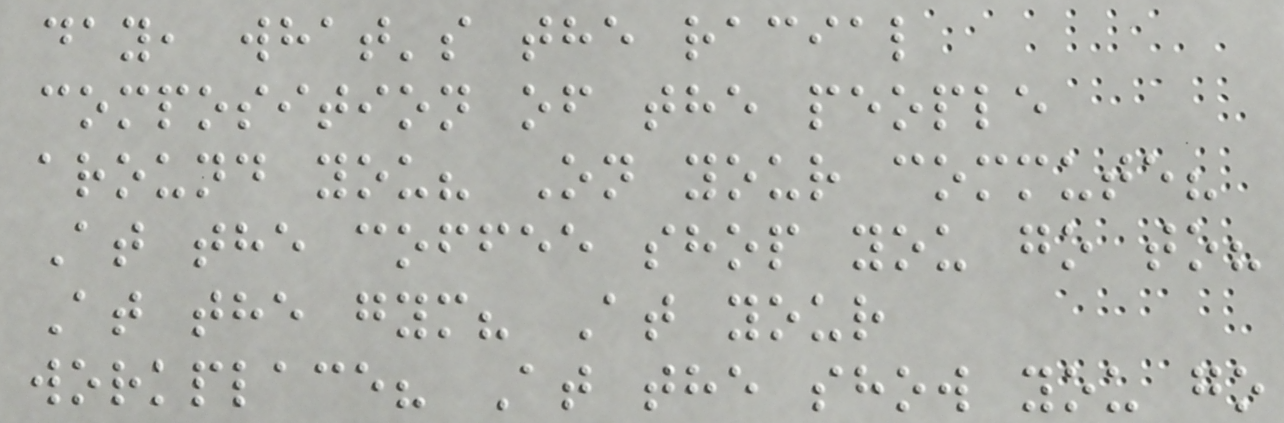day, what's the racial
composition of the people
around you? On your commute?
At the coffee shop you go to?
At the gym? At your
workplace? At the show you go
